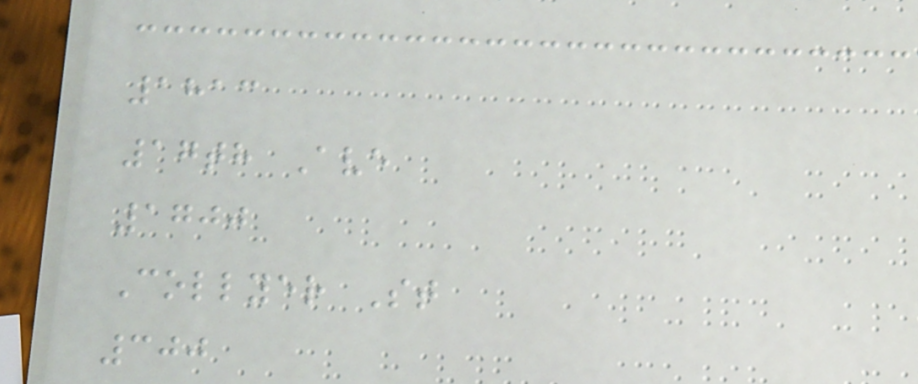1813
17th Ave
1700
Collyer St
300
